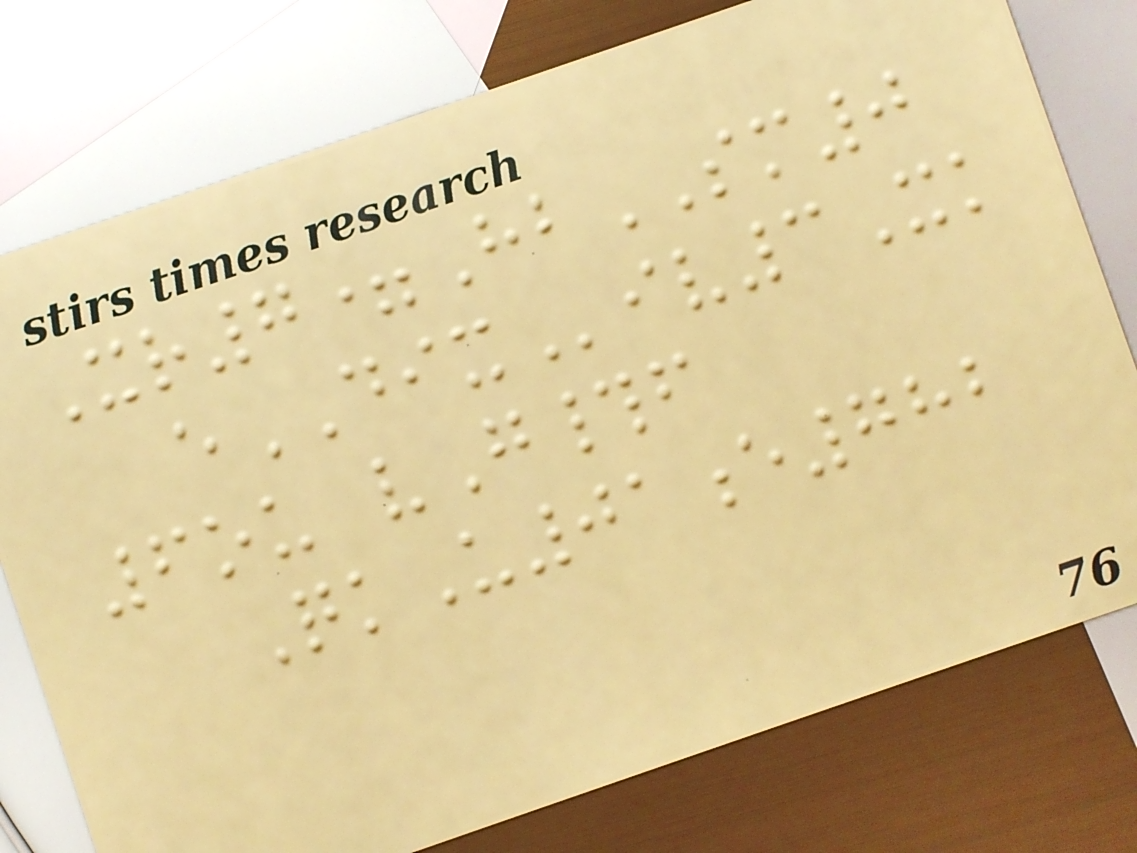Xr7=HbSM0
eDIXiv3Xk
6ou vG#f
QkU01e782
